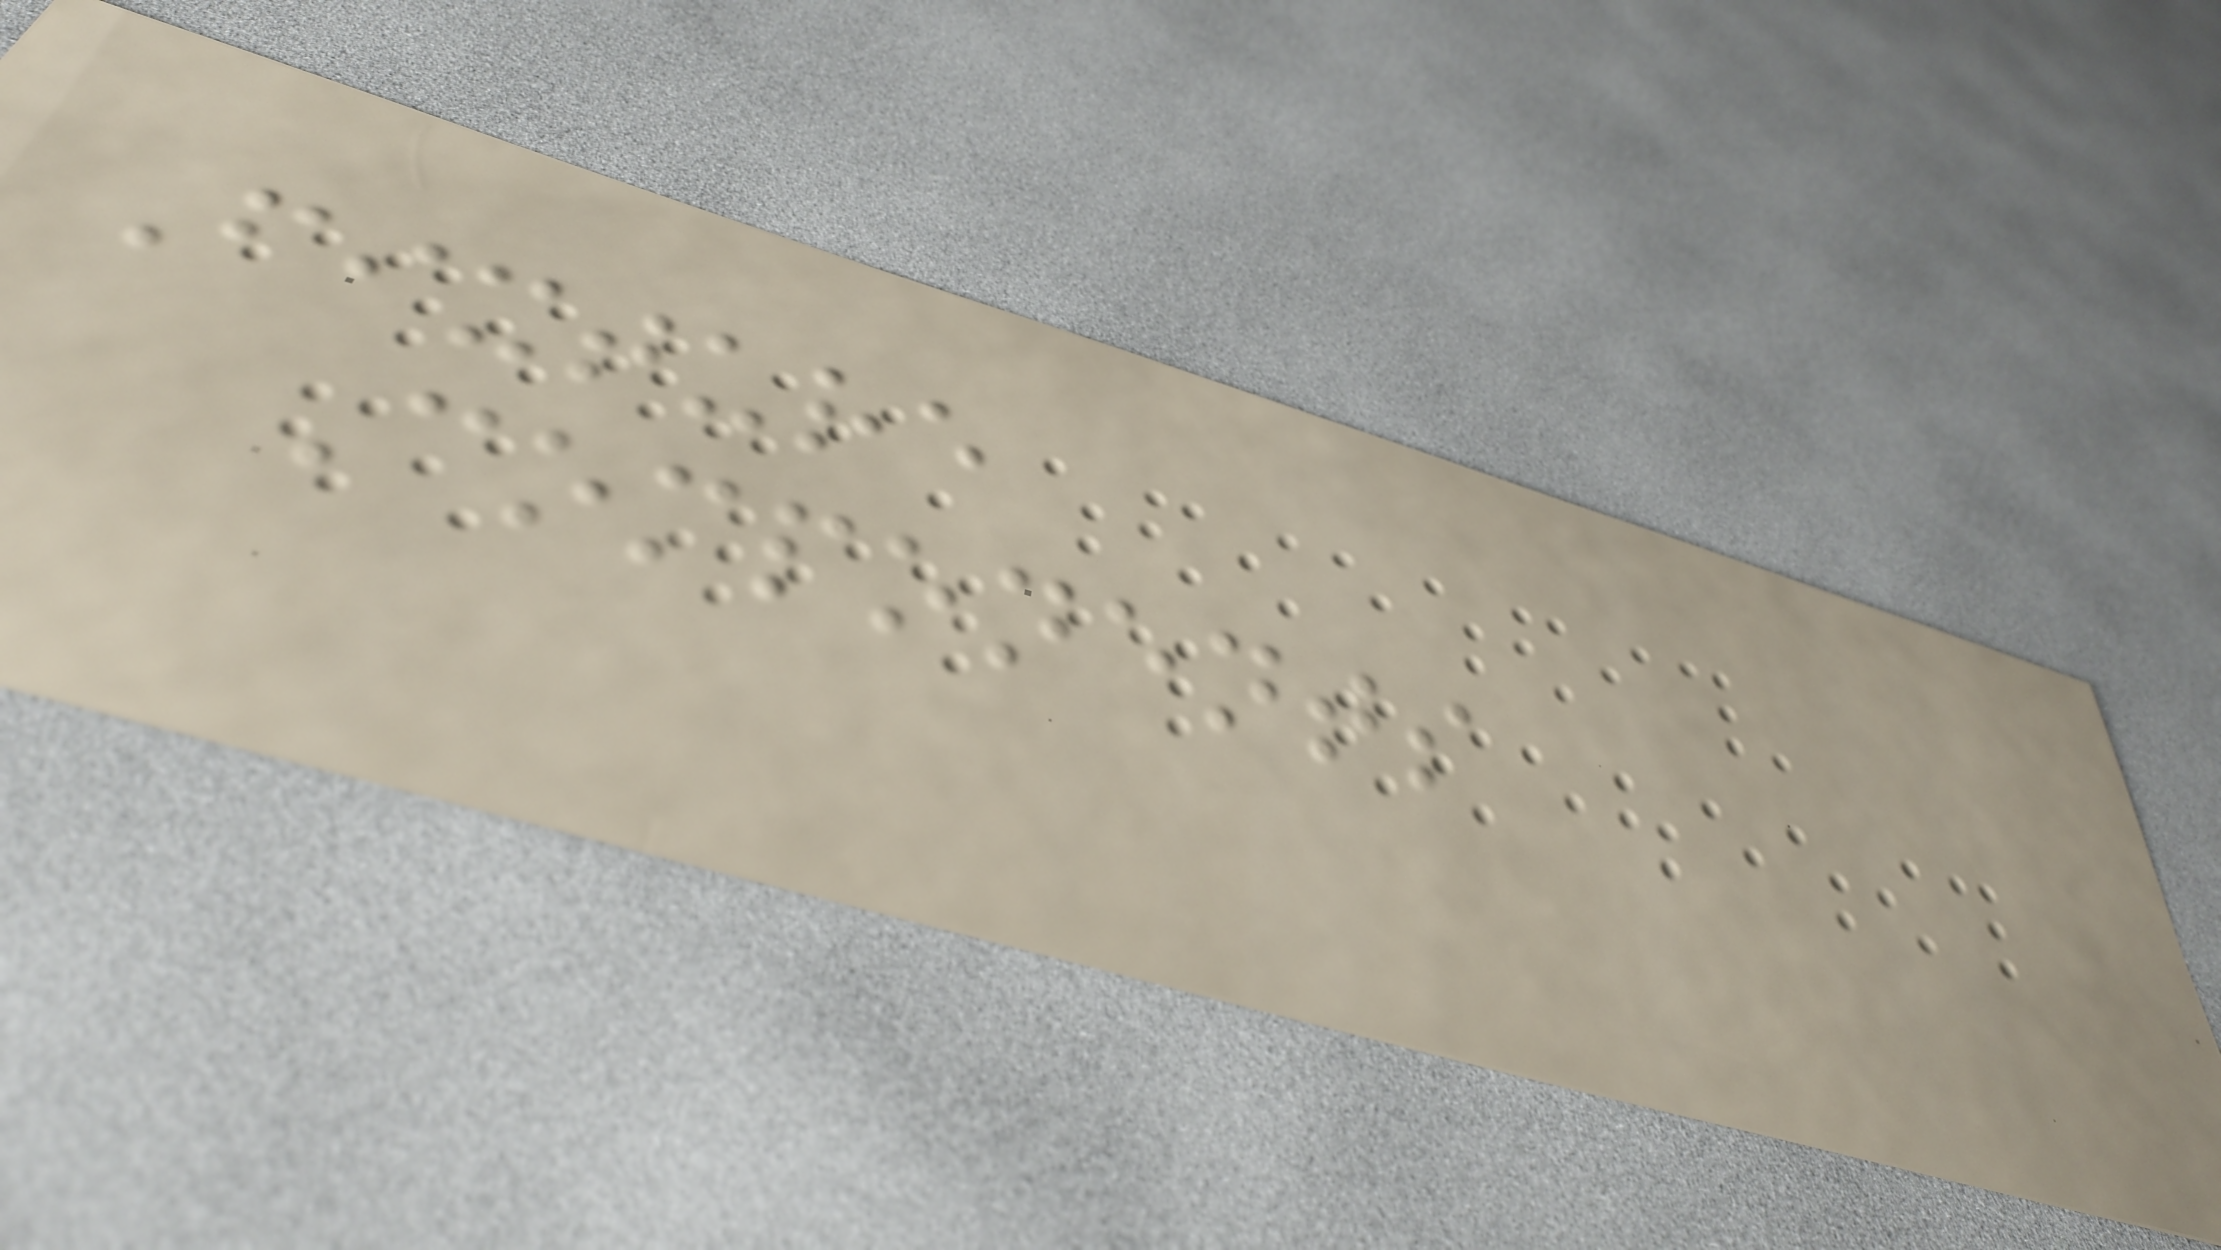Fixture
Components
